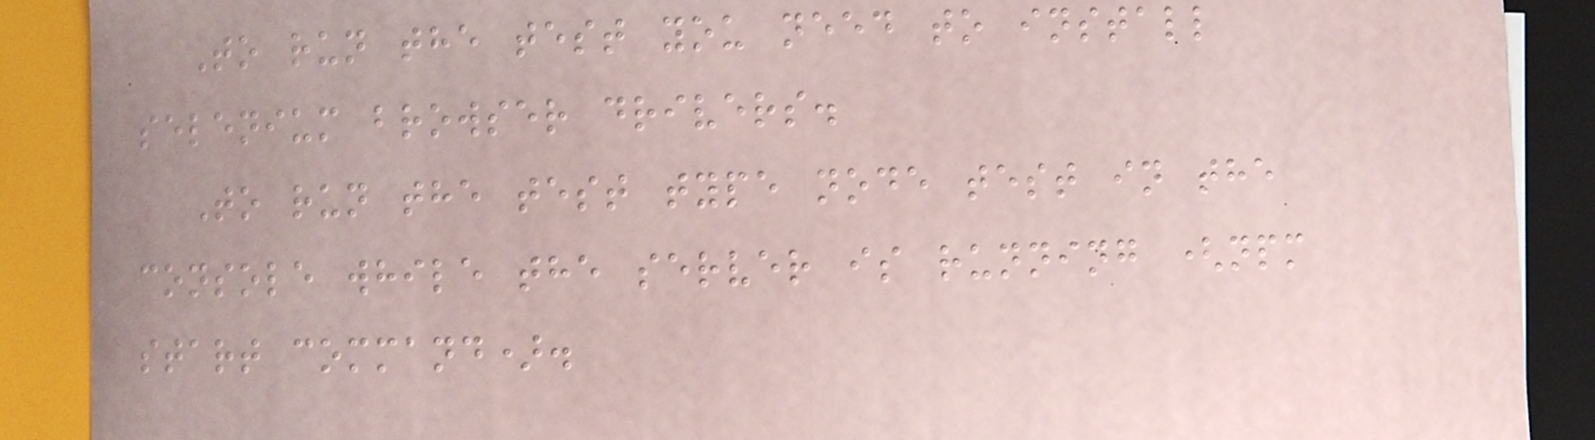To run the test you need to install
selenium browser drivers.
To run the test type node test in the
console while the server is running (npm
start command).
